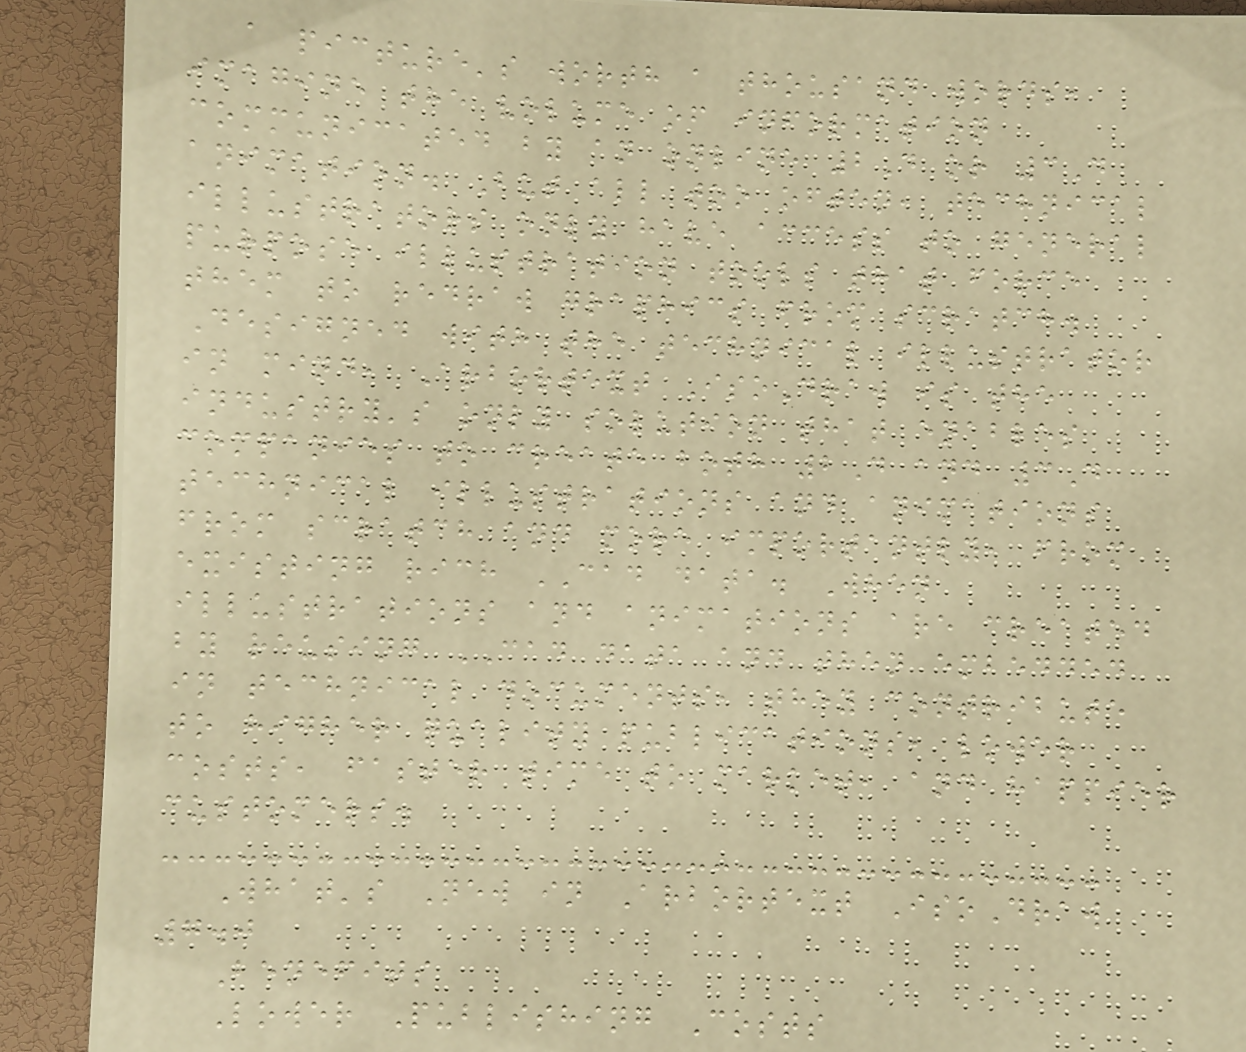a picture's worth a thousand words,
imagine the volume of information
communicated by an online 2D or 3D
animation. But all too often, technical
illustrators only have access to general
purpose illustration tools that force
them to redraw graphics from scratch.
Designed with the technical illustrator
in mind, Arbortext IsoDraw is the
industry's only solution that enables
companies to create both 2D and 3D
technical illustrations and animations
from scratch and more importantly, from
existing rich CAD data. When
illustrations and animations are created
by reusing CAD data and then embedded
in technical documents, they contribute
to higher quality publications, lower
costs, faster time to market, and happier
customers.
What's New in Arbortext IsoDraw
7.0
Benefits
Lower Publishing Costs
